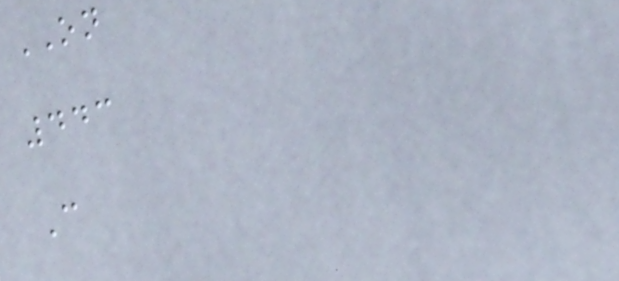ON
443
C
